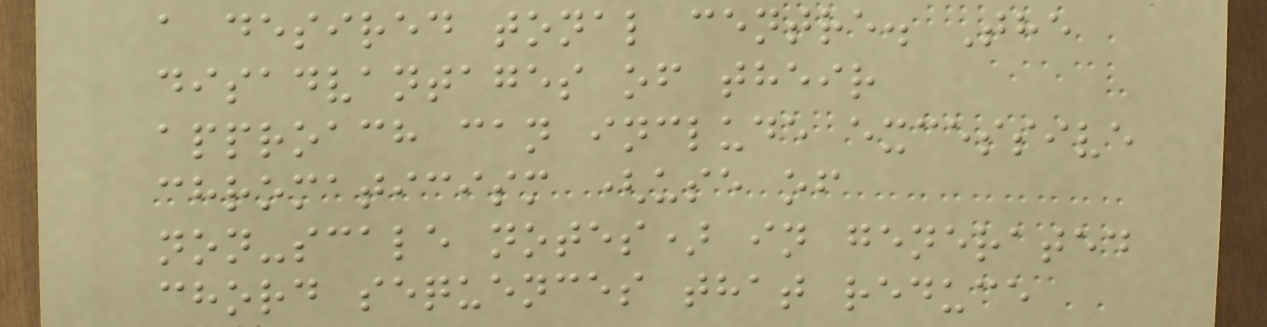a desired tonal centre. The
disadvantages of their
approach can include excessive
chromaticism (use of
non-scale notes) in generated
chord sequences that reduce
